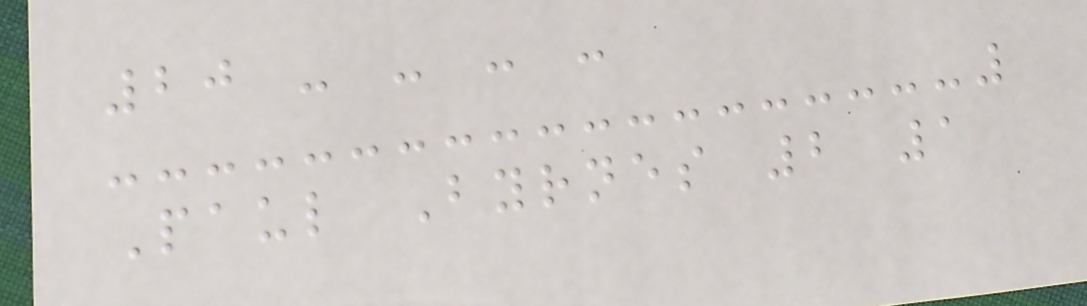20 - - - -
Paul Byrnes 2 1
